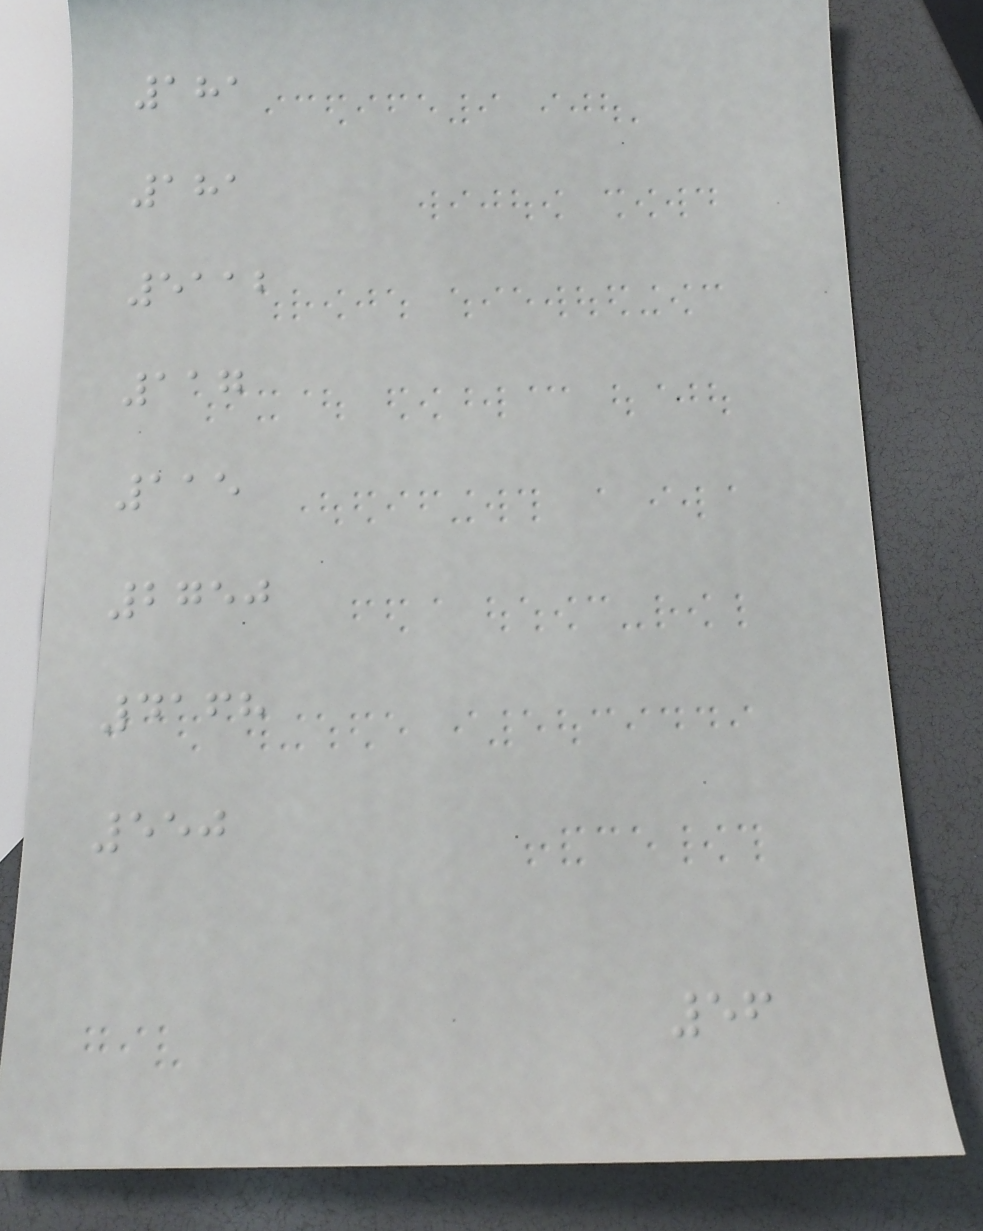181
181
5112
117
115
2750
4168
550
56
